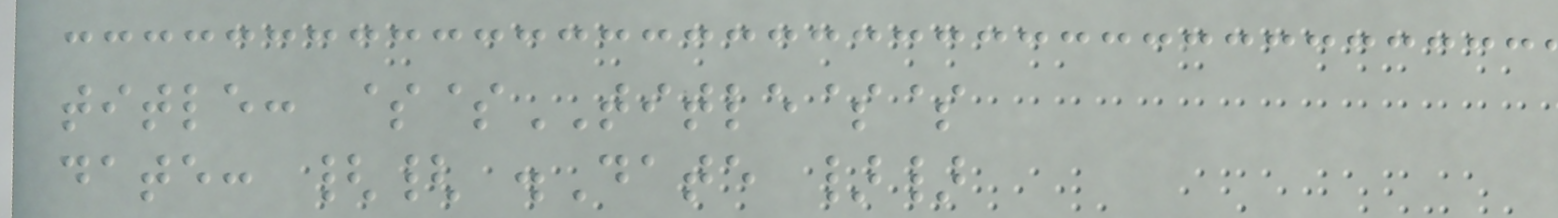title: $$TITLE$$
date: {{ .Date }}
